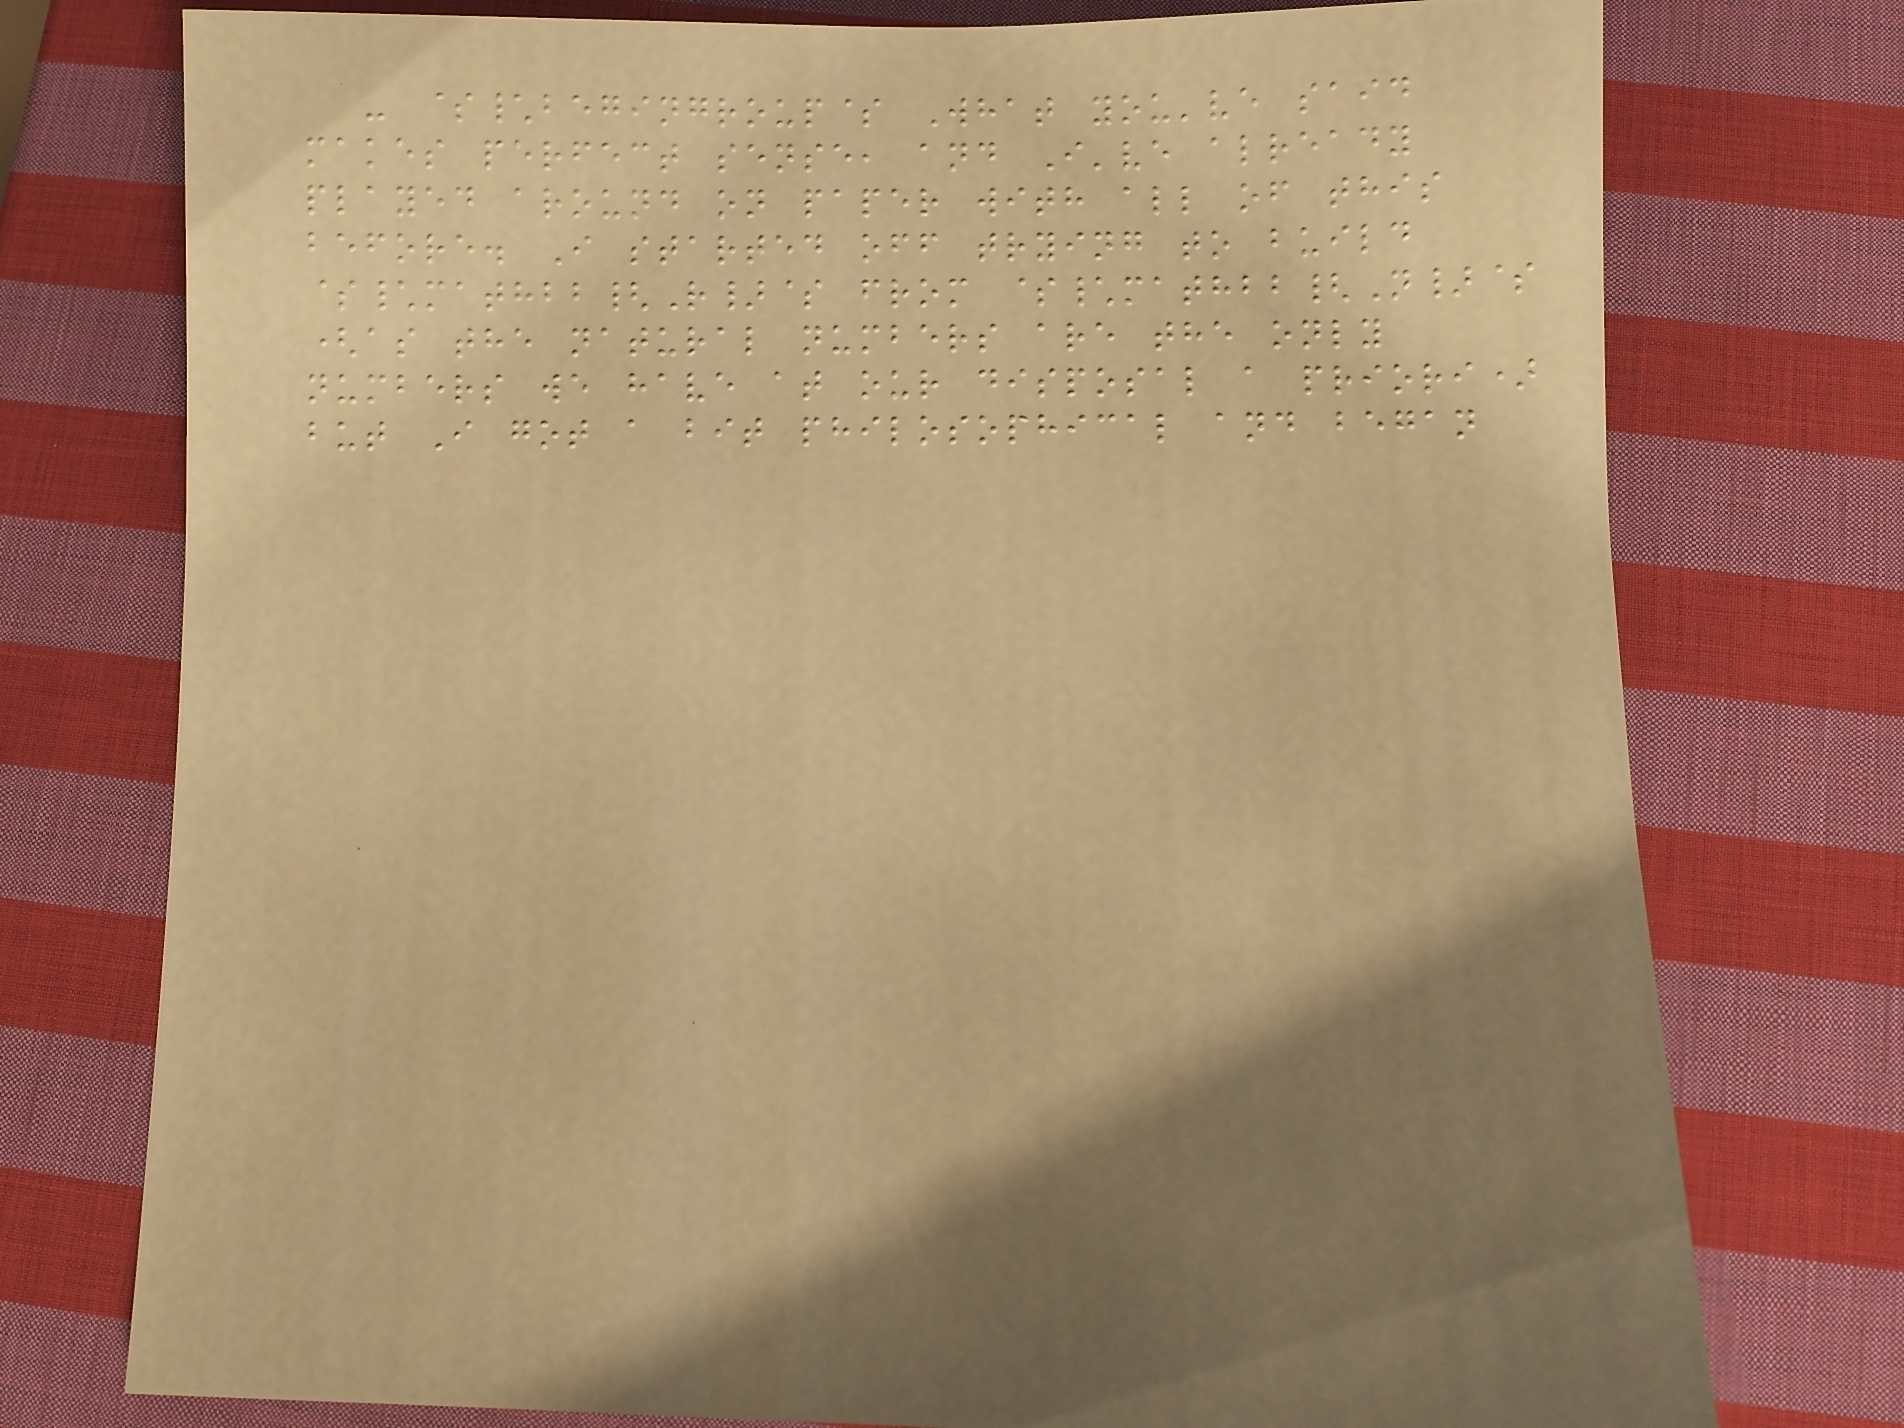- $\begingroup$ What you've said
makes perfect sense, and I've already
played around on paper with all of this
before. I started off trying to build
$\mathbb{R}$ from $\mathbb{N}$
(as the natural numbers are the only
numbers we have at our disposal a priori)
but I got a bit philosophical and began
